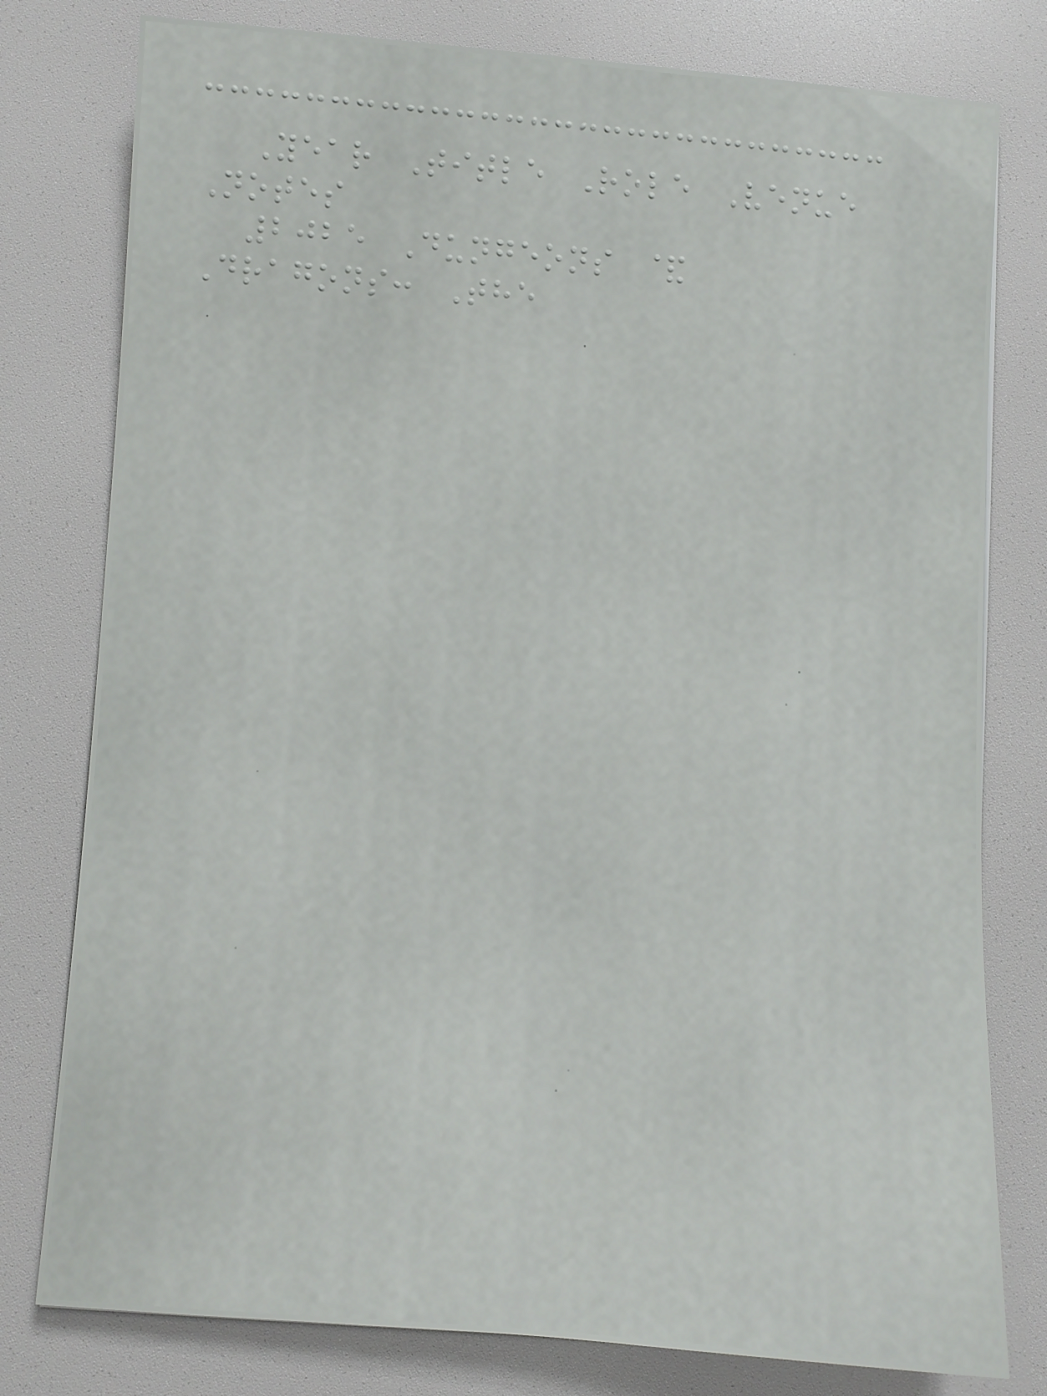Year Title Role Venue
Notes
2025 Dungeons &
Dragons: The
